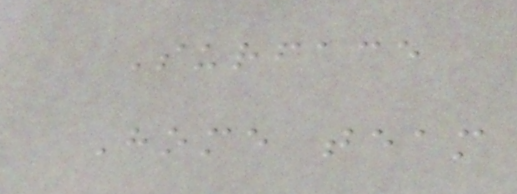Surface
Home team
